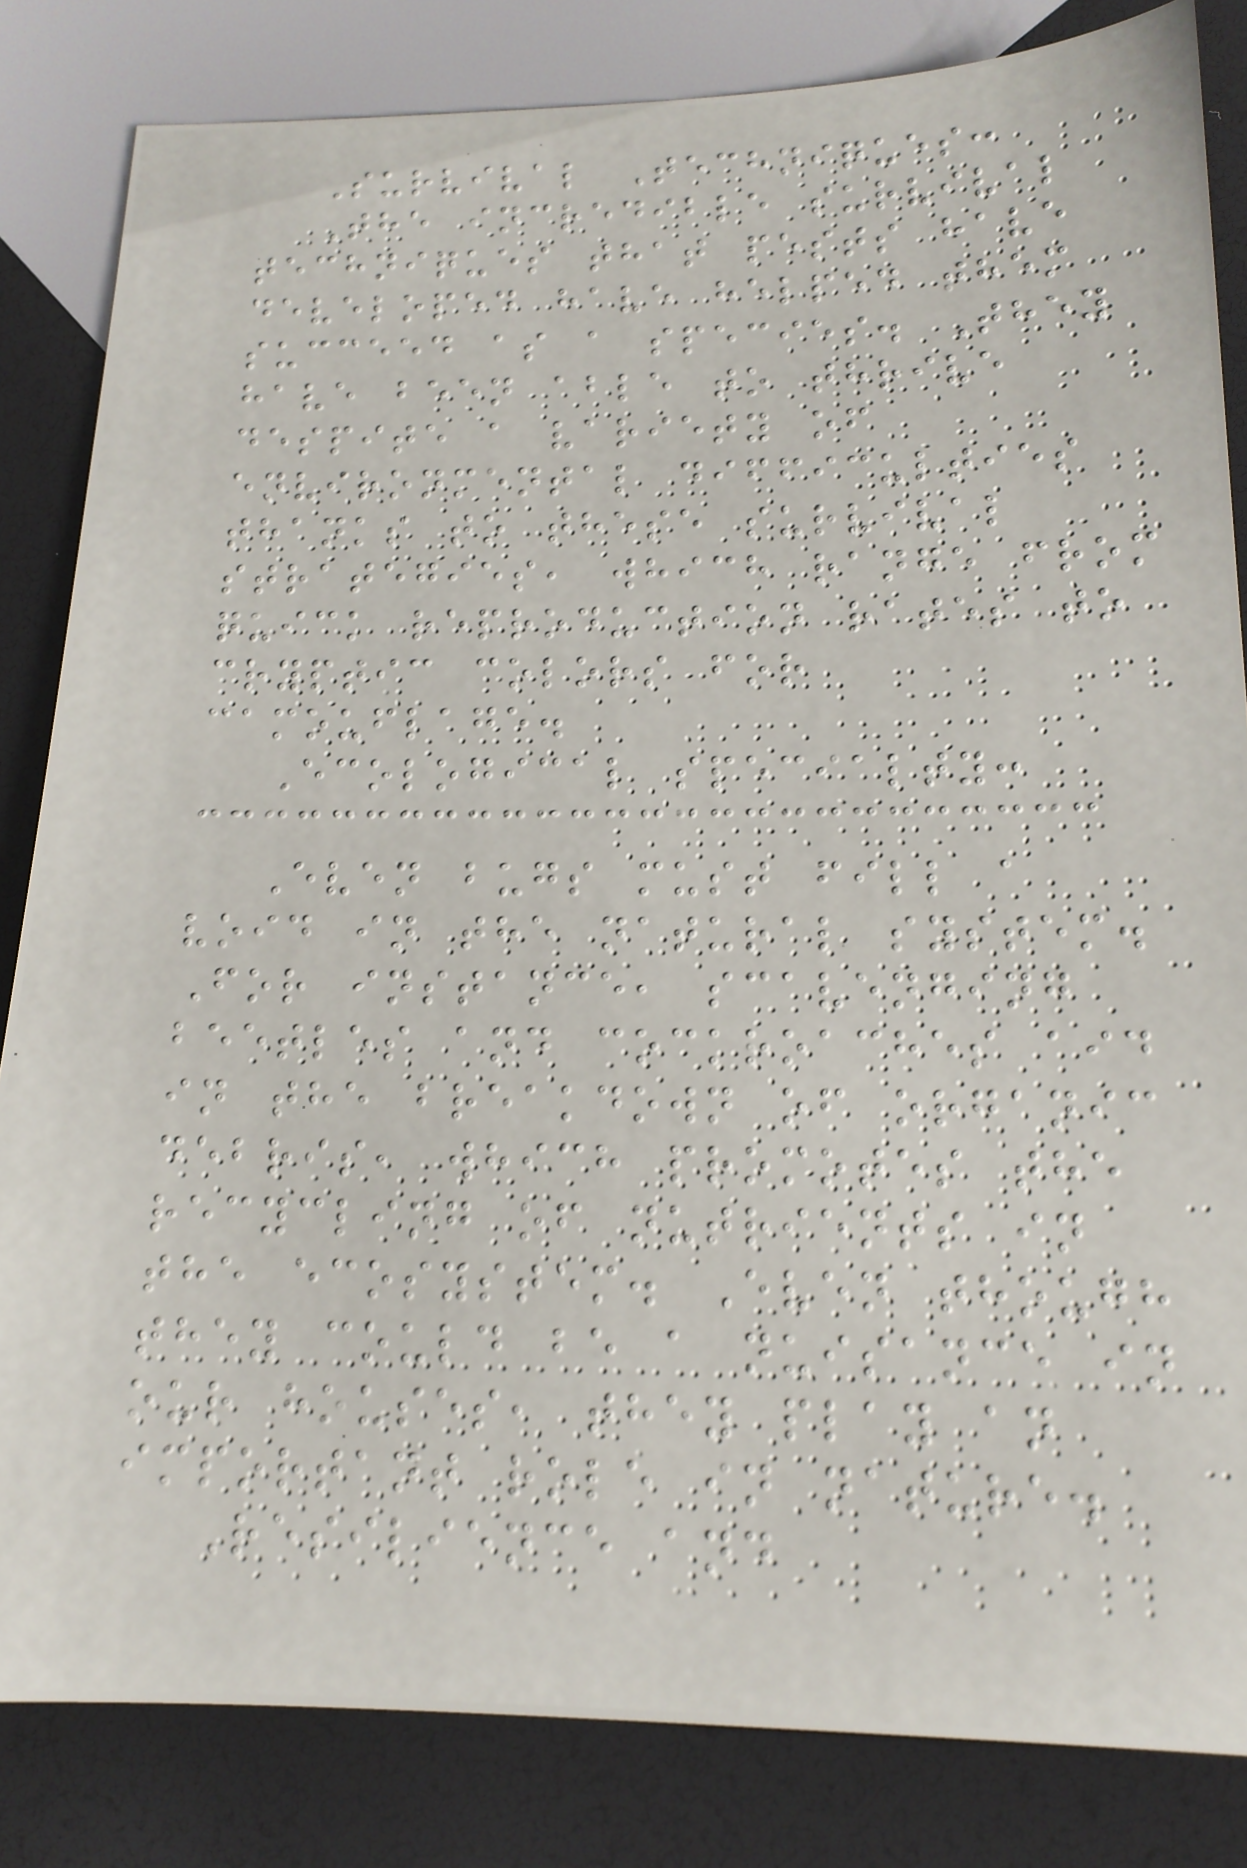Survival Techniques:
The incredible survival
techniques that pests have
developed have helped them
succeed as a species. They
have been able to thrive
despite a variety of
environmental difficulties
thanks to these survival
strategies, which range from
quick reproduction rates to
cryptic colors for
camouflage.
Ecological specialty:
Even bugs must fill a
void in the natural system.
For instance, scavenging
beetles and cockroaches aid
in the breakdown of organic
debris, which promotes the
recycling of nutrients in
the ecosystem. Even though
they could be a nuisance in
our houses, they play an
important role in nature.
Resilience and
